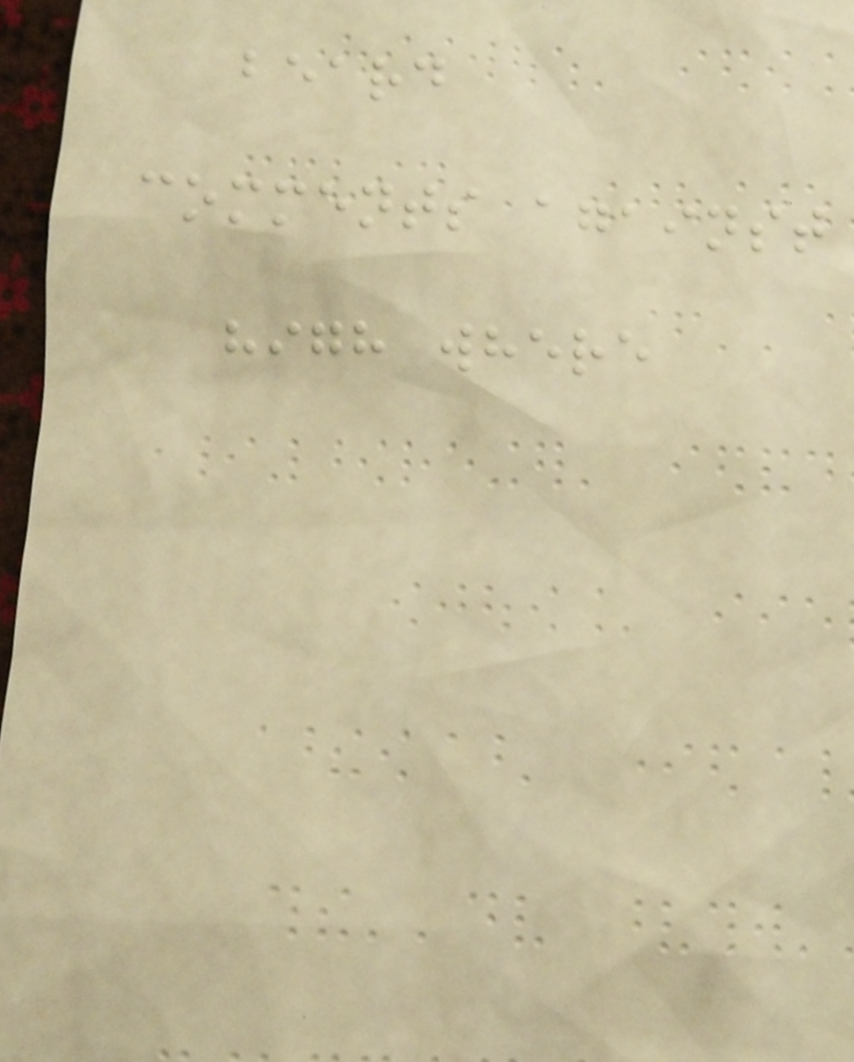beard
comments against
high where
